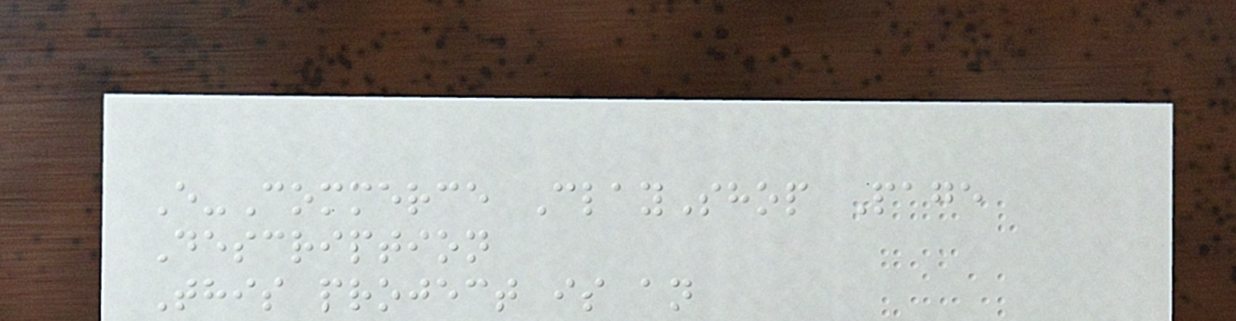E-Commerce ClayShop Page
Description
This project is an
